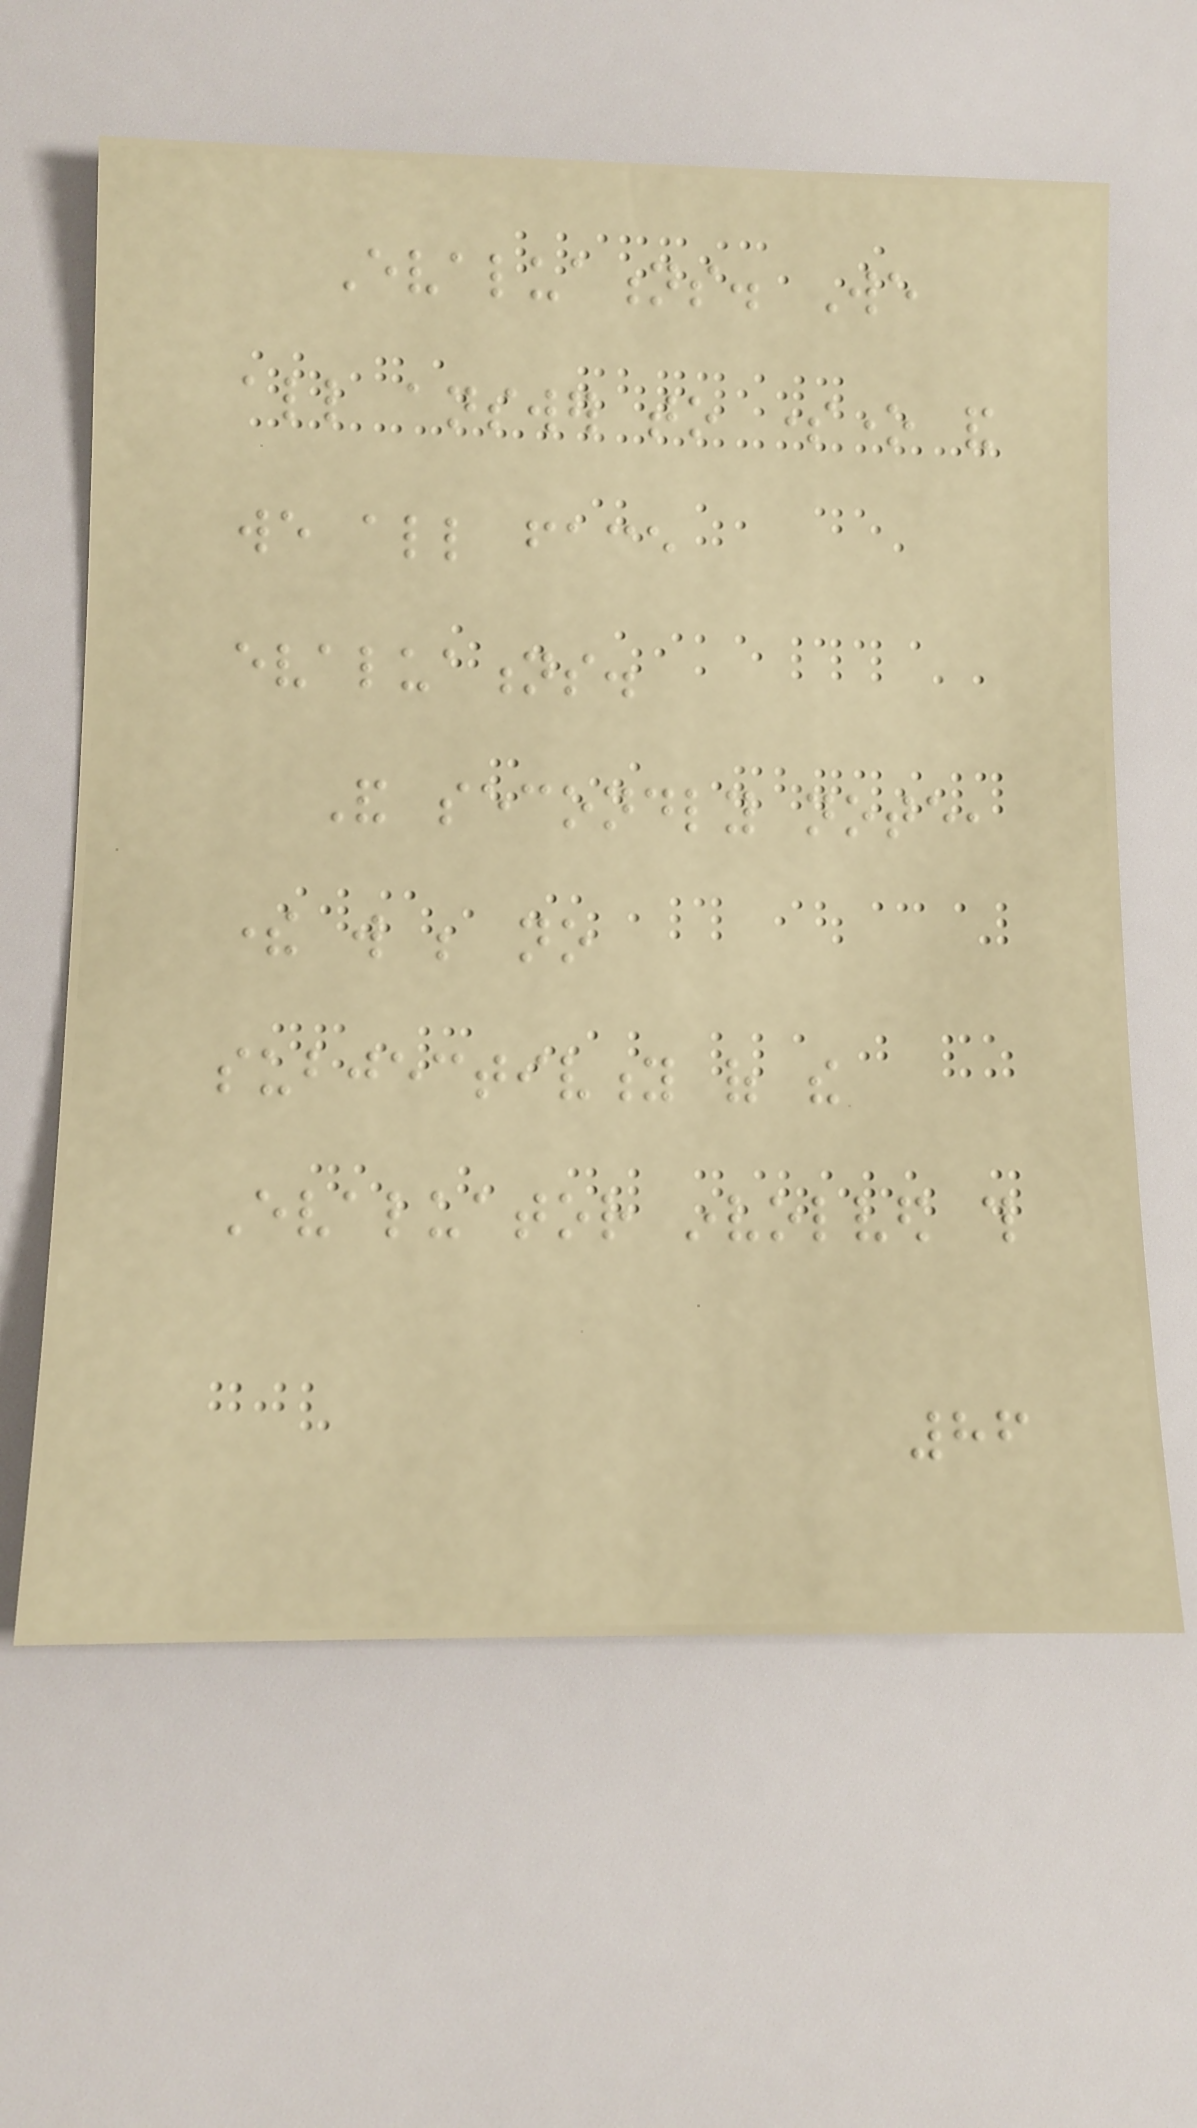Evaluations. We
all answer to someone and
we all face
evaluations.
And secondly note,
there will be no
subjectivity of the
Evaluator involved this
86
